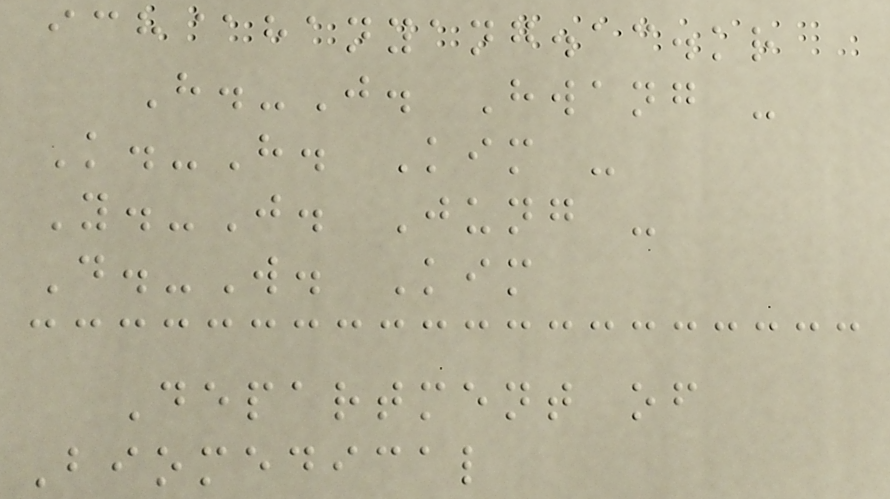ich@hanyang.ac.kr
H.-J. Hwang -
K.-H. Kim -
Y.-J. Jung -
D.-W. Kim
Department of
Biomedical
